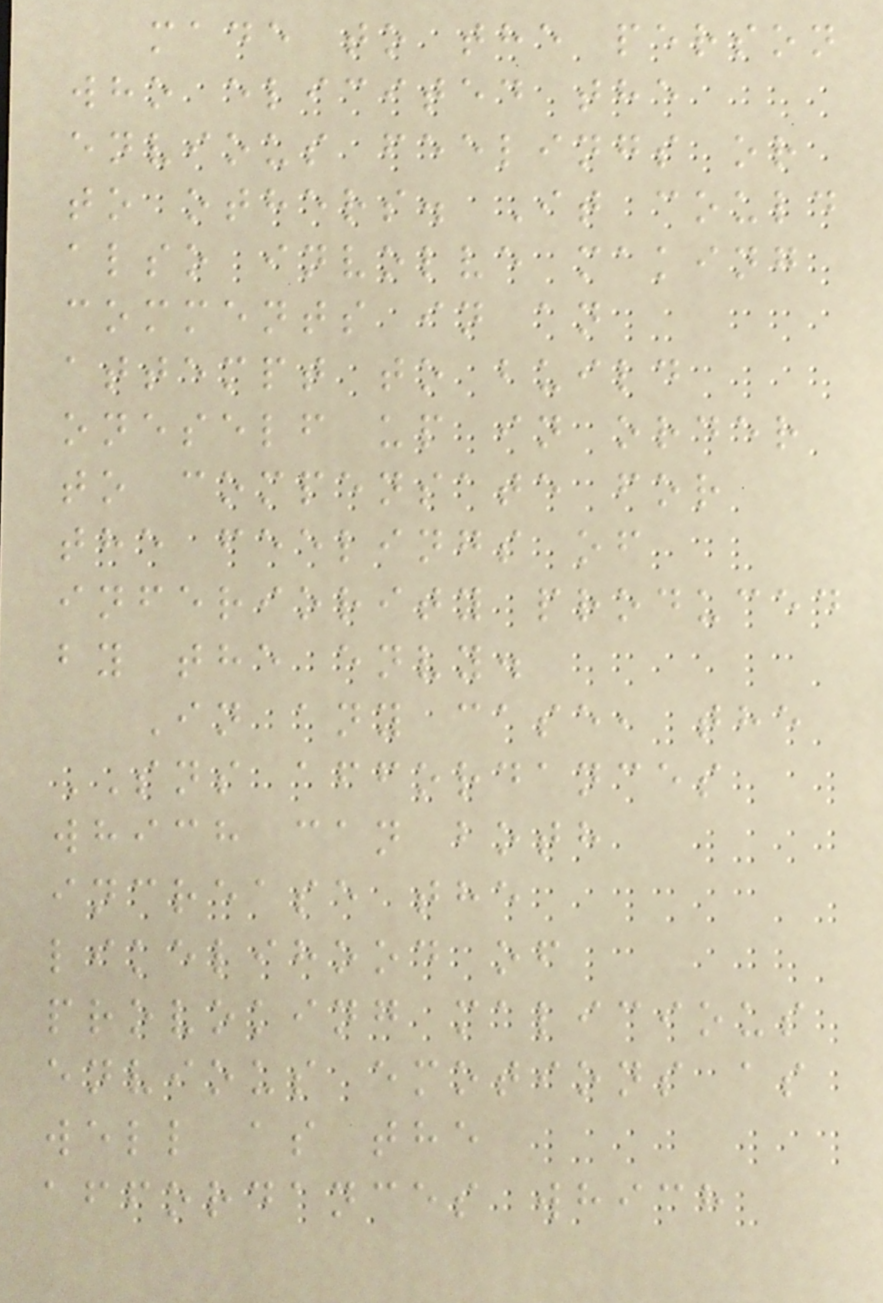made to the person
who elicited the
envious feelings or
to others. It could
also involve making
comments in an
attempt to build
oneself up in order
to compensate for
the feelings of
inferiority produced
by the envy.
In any case, the
SNS affordances
which can both
increase the
likelihood of
provoking malicious
envious emotions as
well as the
affordances which
